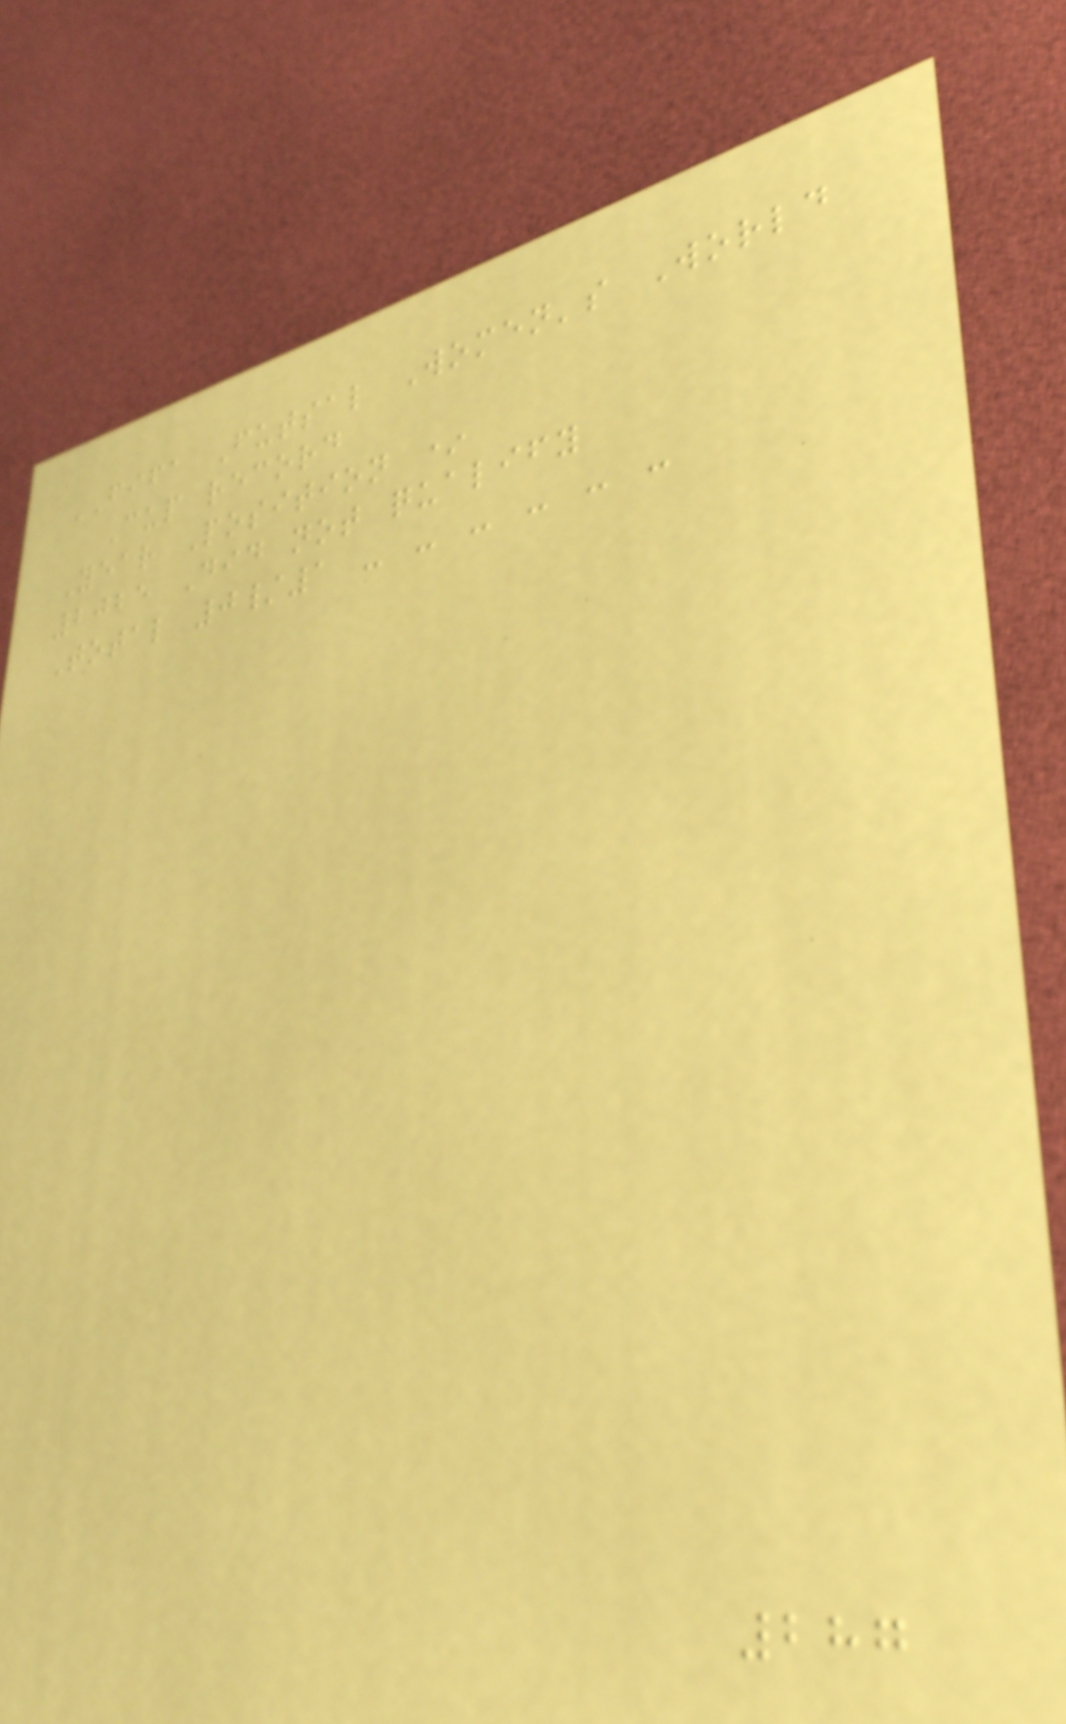FIFA Futsal Women's World
Cup record
Year Position *
2025 Did not qualify
Total 0/1 - - - - - -
287
